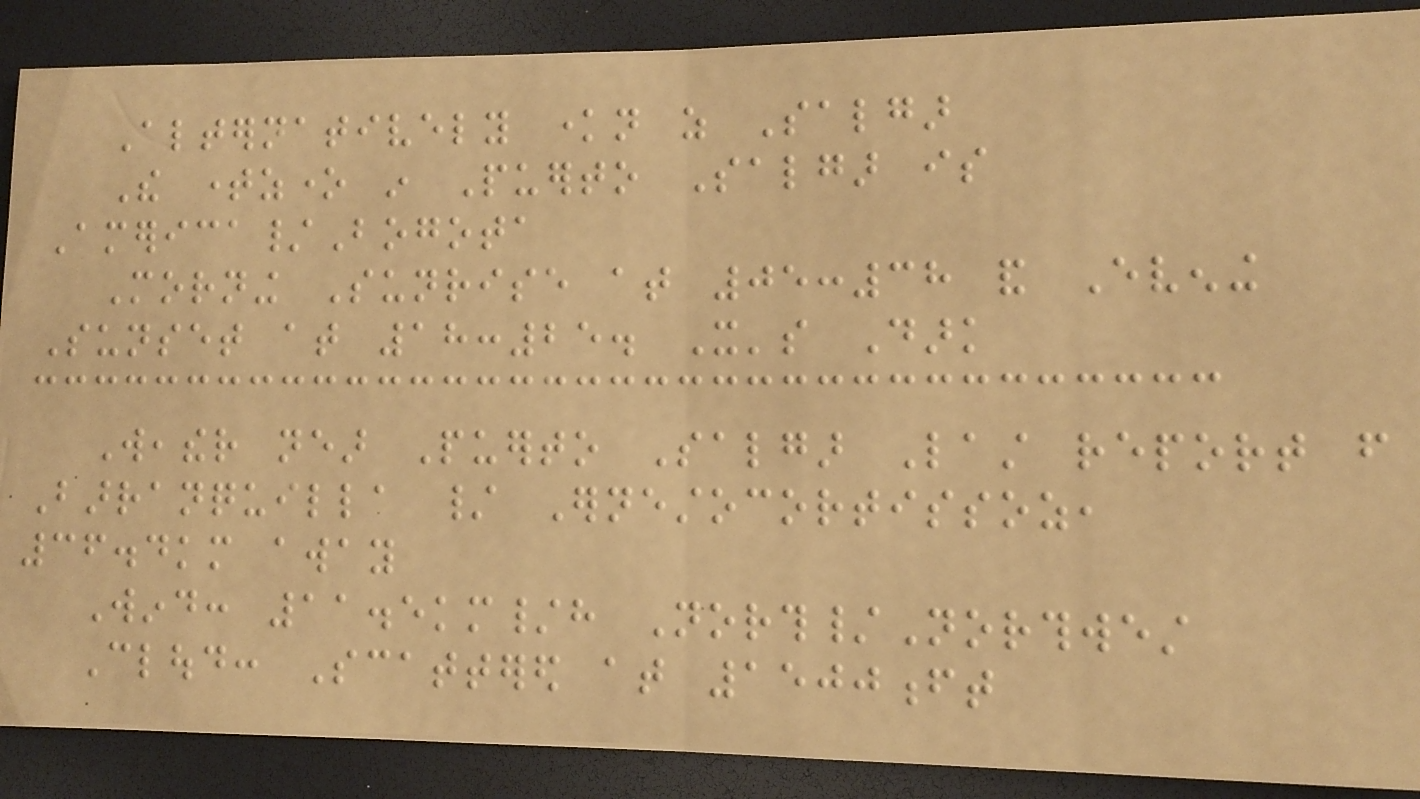Alternatively known as Salgar
The timezone in Puerto Salgar is
America/Bogota
Morning Sunrise at 05:38 and Evening
Sunset at 18:25. It's Dark
Weather near Puerto Salgar Last report from
Barranquilla / Ernestocortissoz,
36.4km away
Wind: 11.5km/h North/Northwest
Cloud: Scattered at 1500ft
